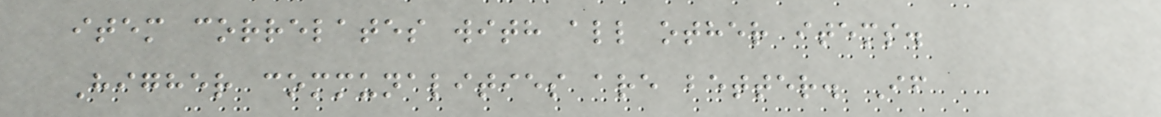item correlates with all other items.
Higher communalities are better. If
